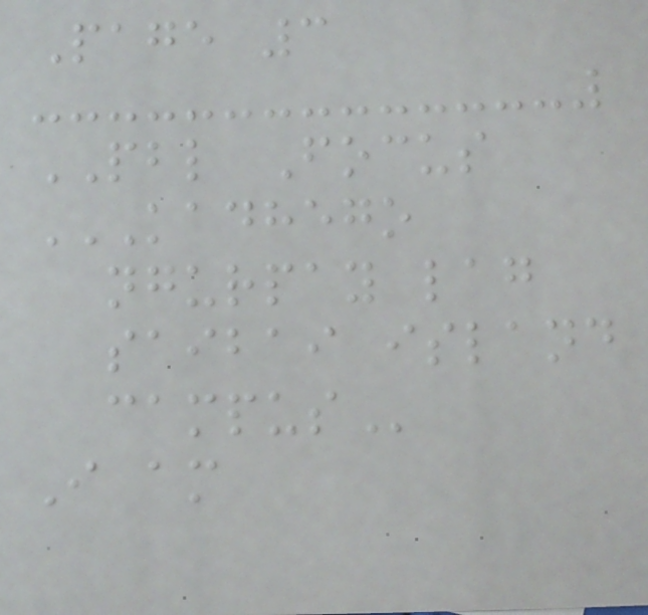Page 3
PBL Focus
KADHEGO
NGURPAY LAG
SAIBAI ISLAND
CAMPUS
I am
